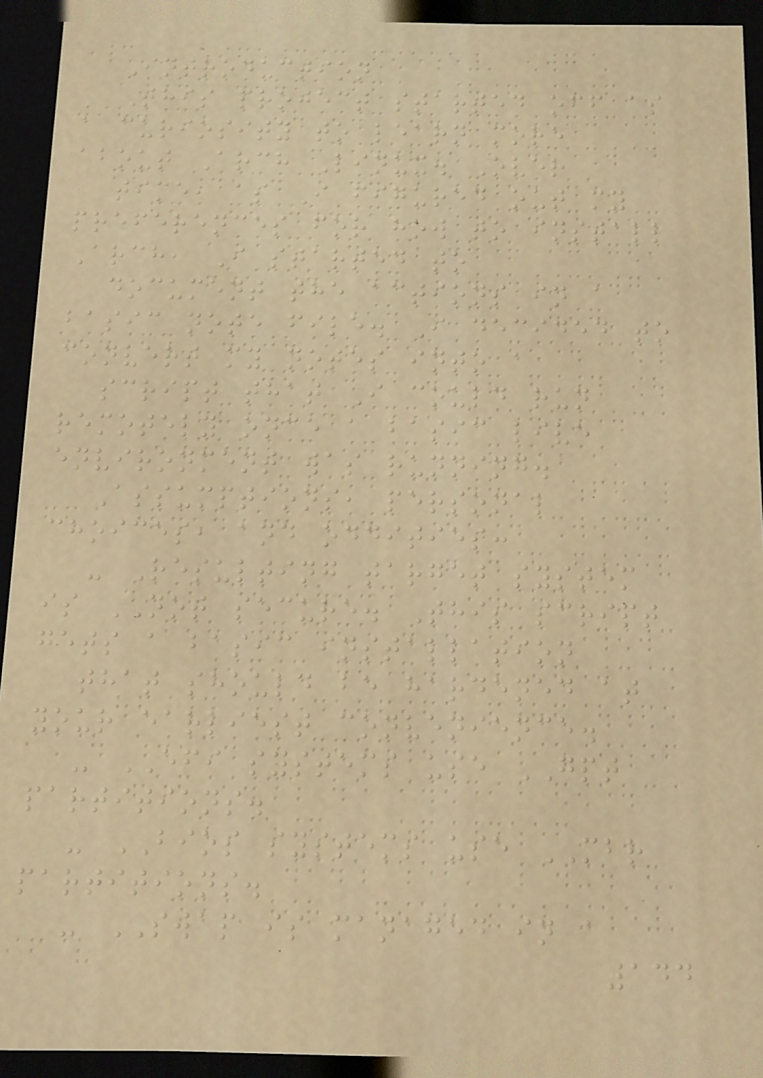Introduction
This project started off as
a curiosity to learn more
about Arch Linux. Over
time, as I figured out my
preferences for how to install
Arch, I started to
document the actions in a
basic note file. I decided to
convert my notes into a
script that I could run
remotely once a basic live
environment was running.
Assumptions, personal
choices, and oddities:
- Resulting target system
is NOT secure. This script
gets a basic installation
that should be hardened at
your earliest convenience.
- EFI systems use GPT
partitions.
- BIOS systems use MBR
partitions.
- SWAP is managed in a
144
